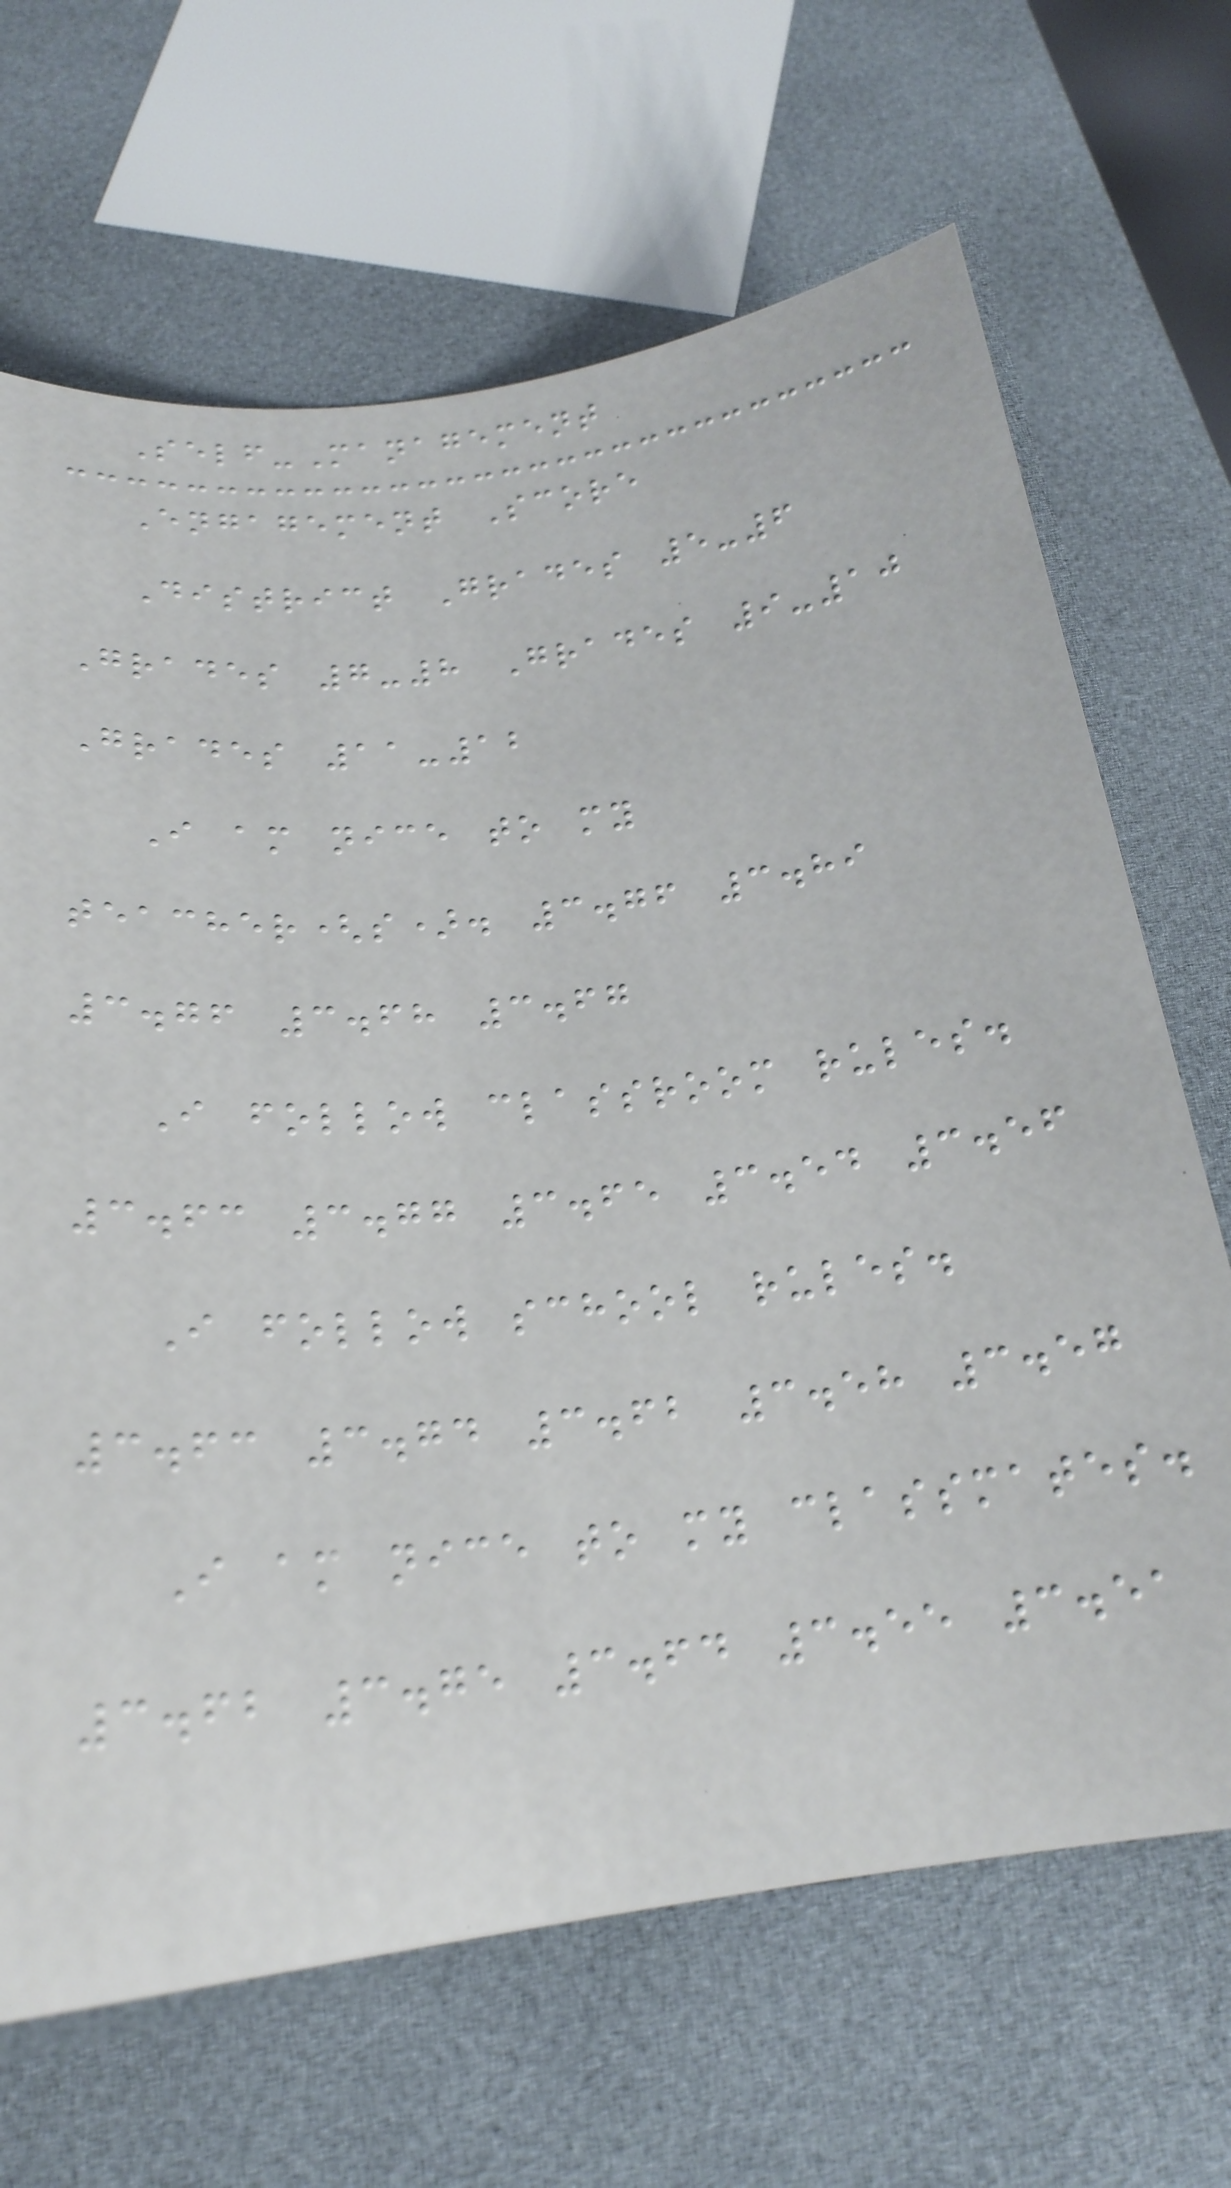Self-Management
Engagement Score
District Grades 5-6
Grades 7-8 Grades 9-10
Grades 11-12
I am nice to my
teacher(s). 3.76 3.89
3.76 3.68 3.67
I follow classroom rules.
3.63 3.77 3.65 3.54 3.56
I follow school rules.
3.63 3.74 3.62 3.58 3.57
I am nice to my classmates.
3.62 3.75 3.64 3.55 3.51
